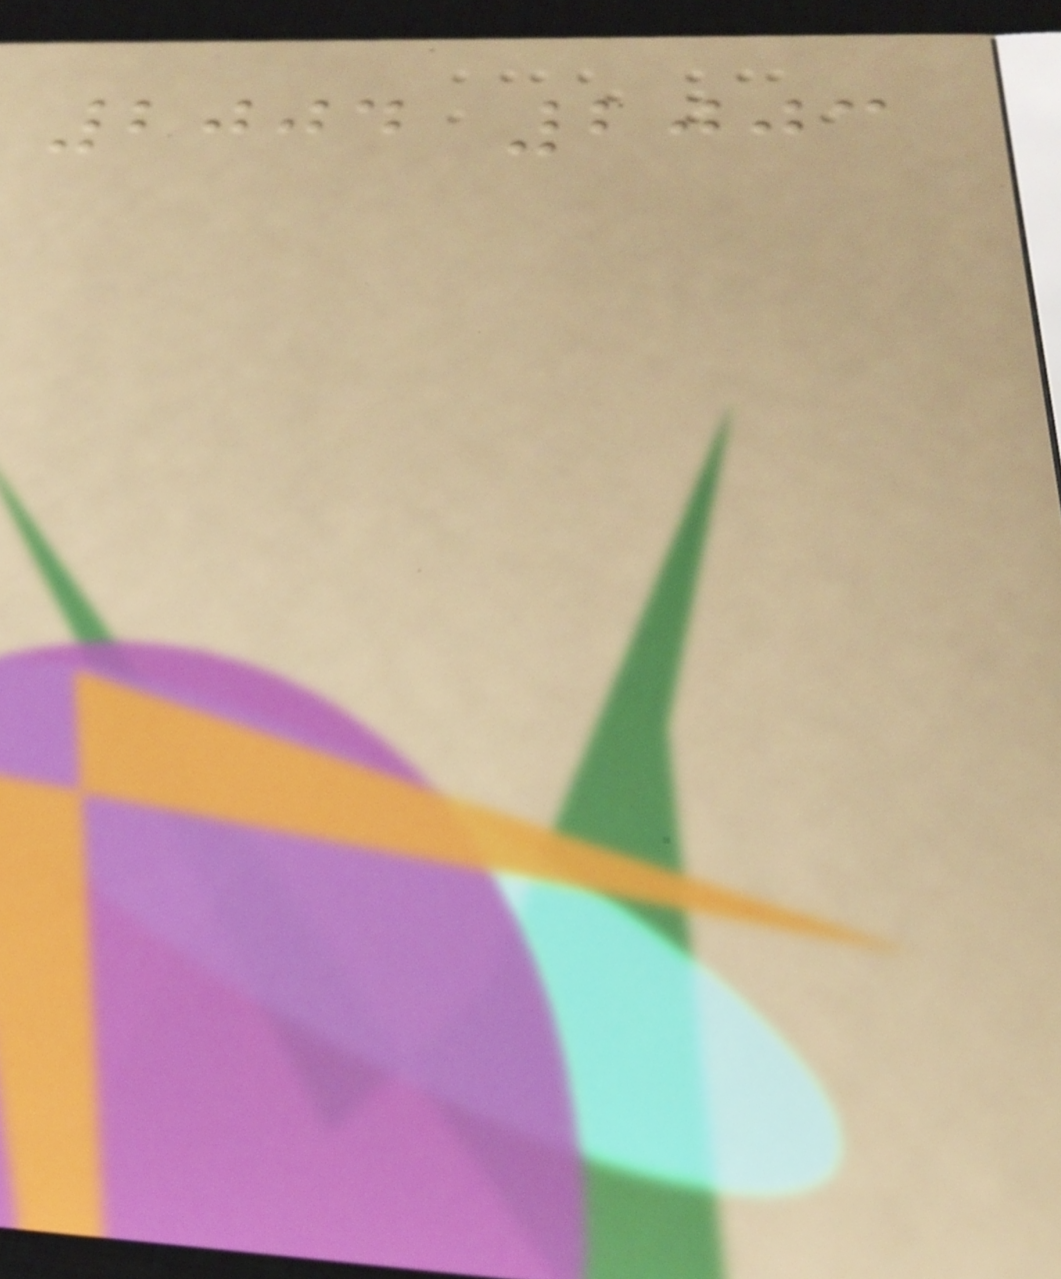2004 2003
